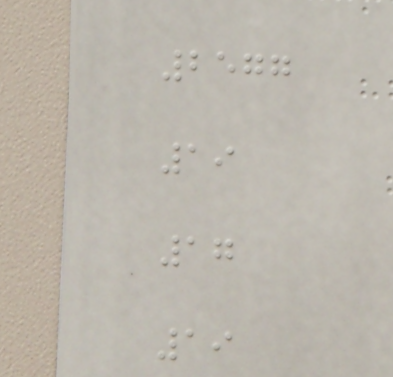2577
19
17
19
